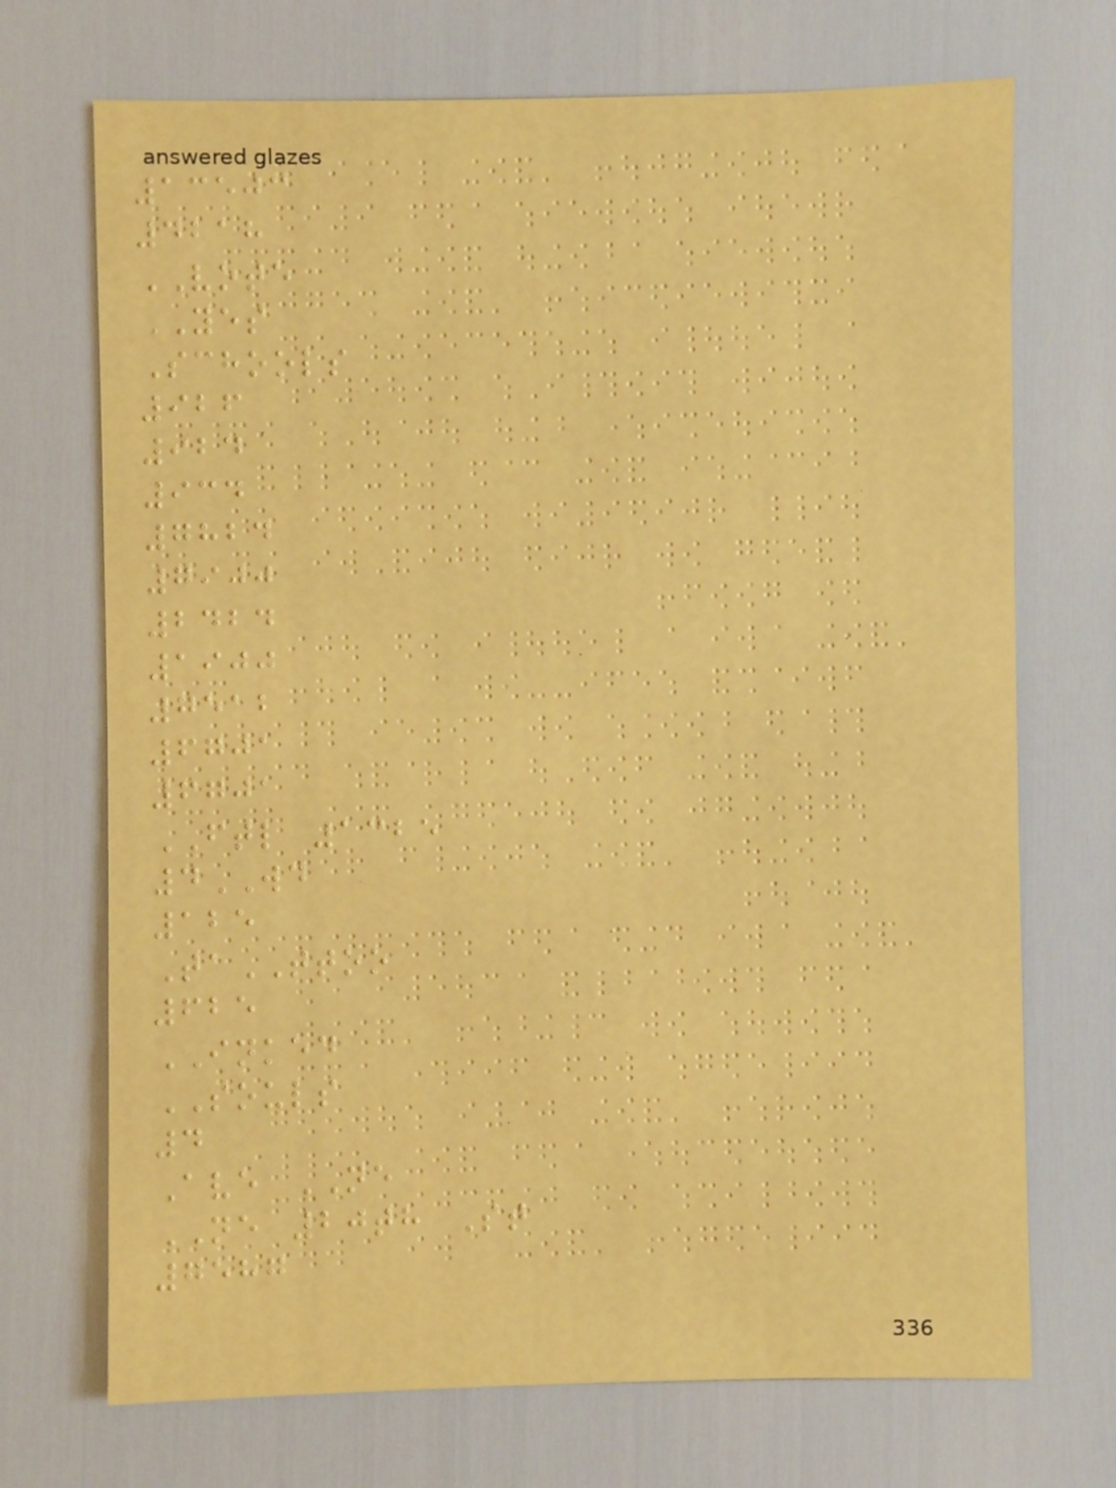13503
4218
VOTE
YES
Schools
926
924
934
7824
7900
2424
1900
7512
6701
6701
FTL 1325
4WD
125
TaTTOO
625
INKED
SOULS
4
Ave NE
NE 20th St
7587
